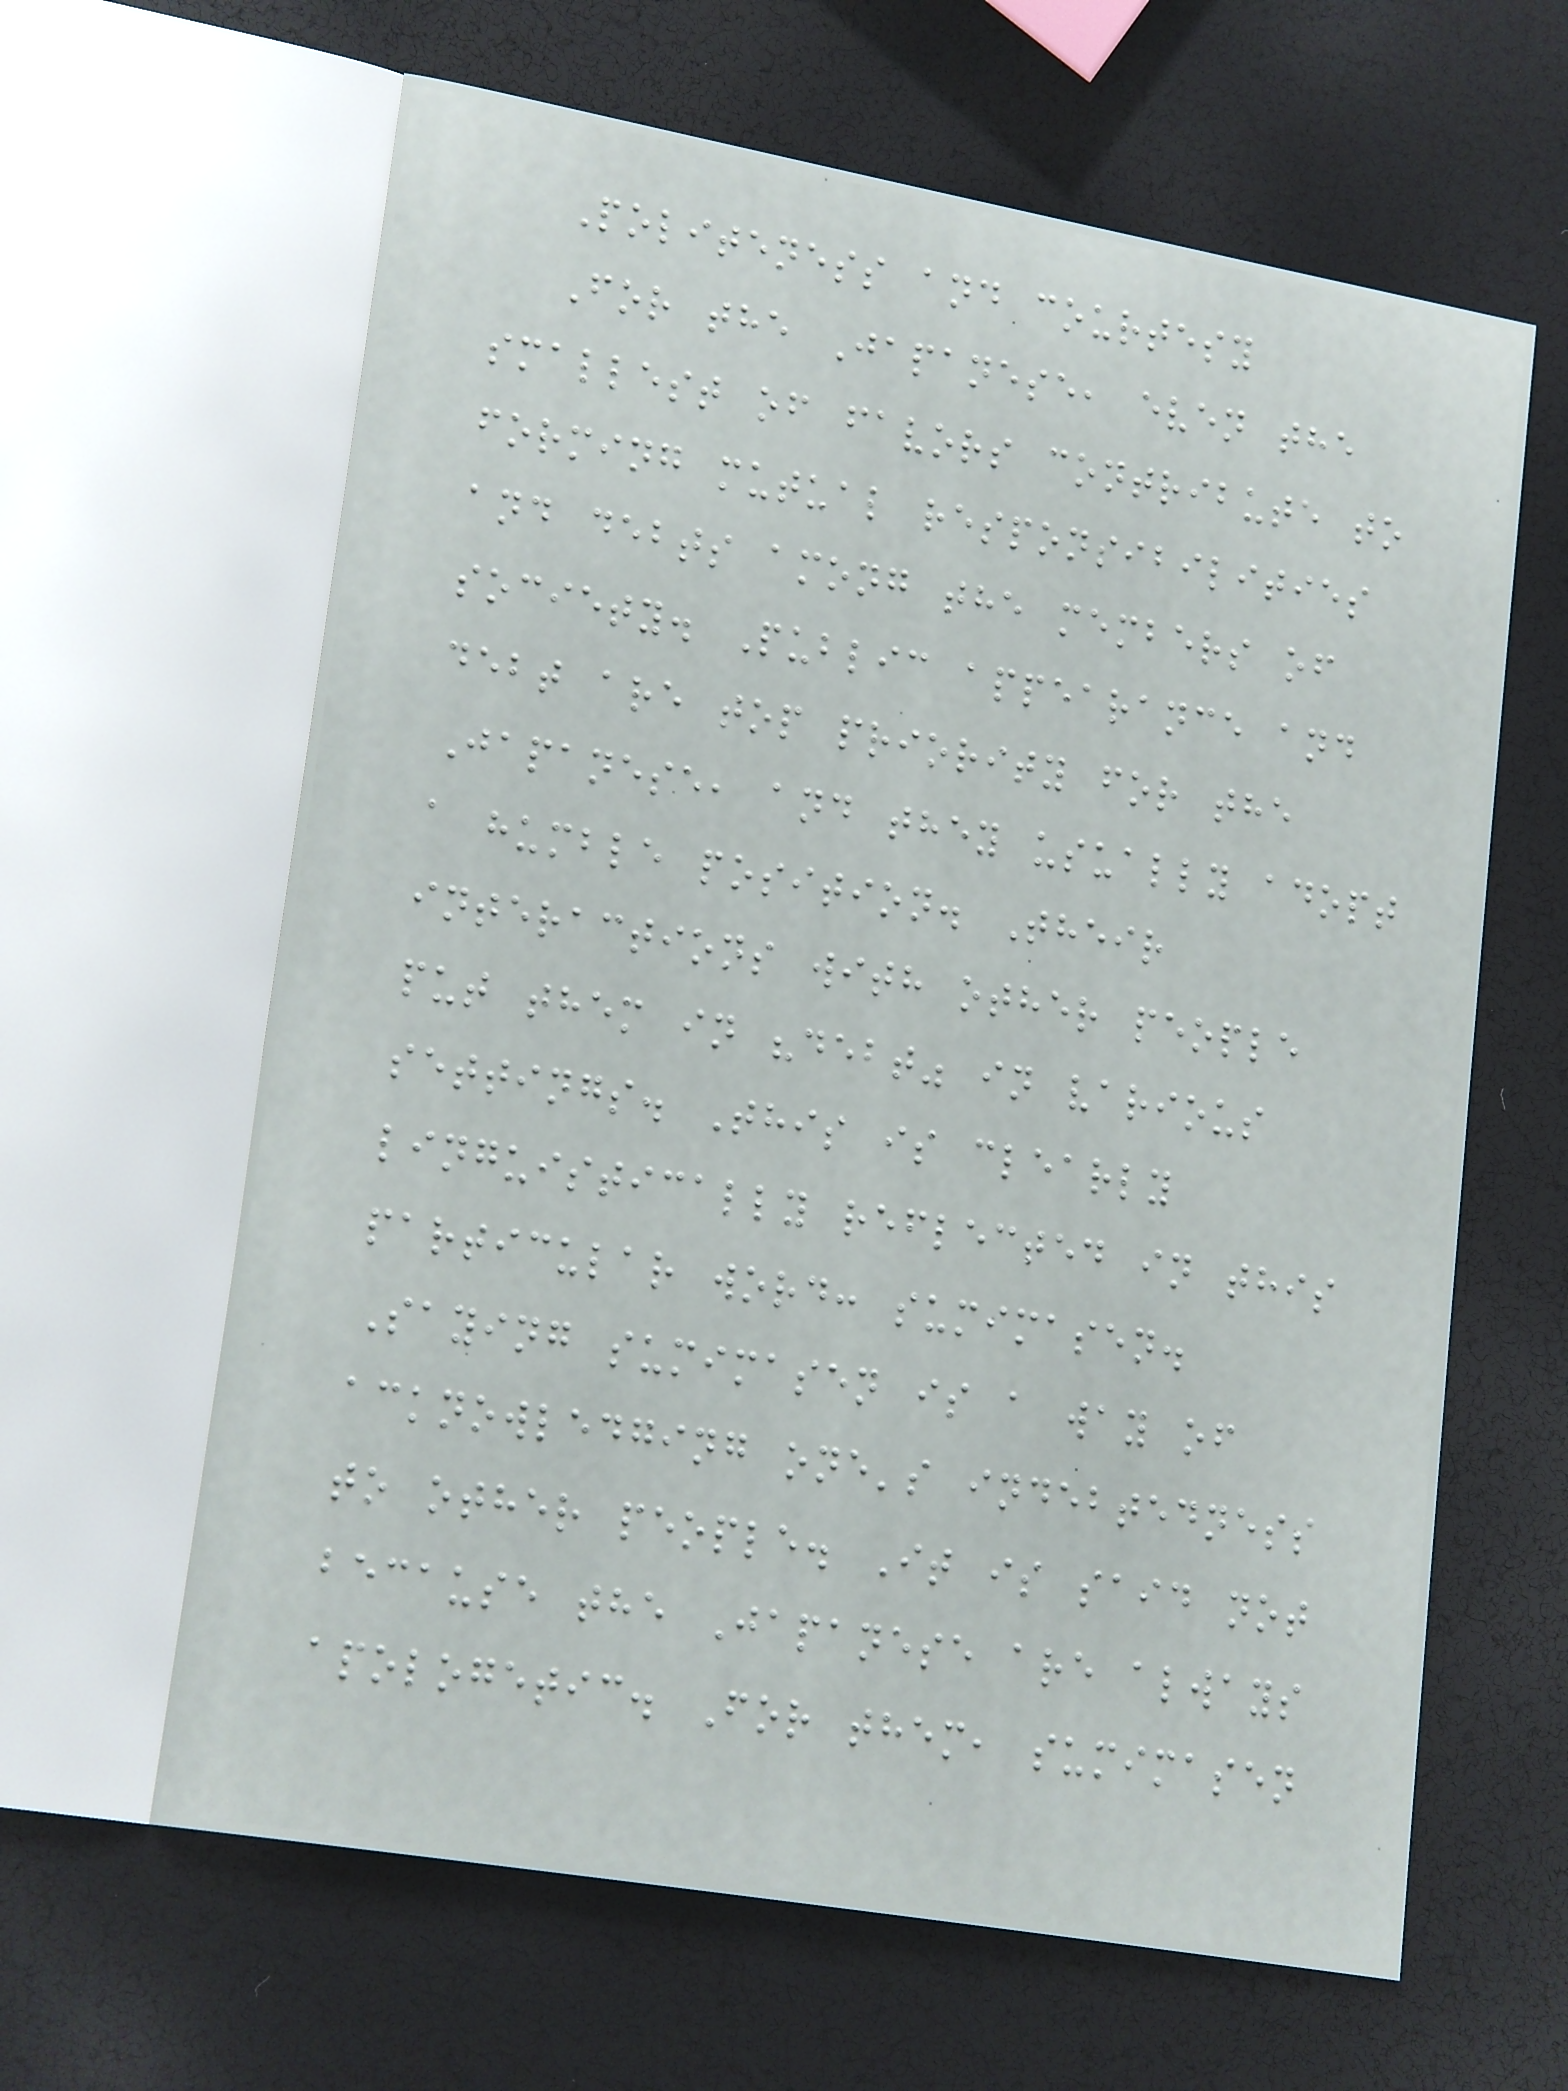Politeness and courtesy
For the Japanese, even the
smallest of favors contribute to
forming mutual responsibilities
and debts among the members of
society. Public appearance and
debt are top priority for the
Japanese, and they usually adopt
a humble position. Their
interactions with other people
put them in "debt" in various
settings. This is clearly
linguistically reflected in this
particular word: sumimasen.
Saying sumimasen is a way of
acknowledging one's indebtedness
to other people. It is said not
because the Japanese are always
apologetic. For them, sumimasen
